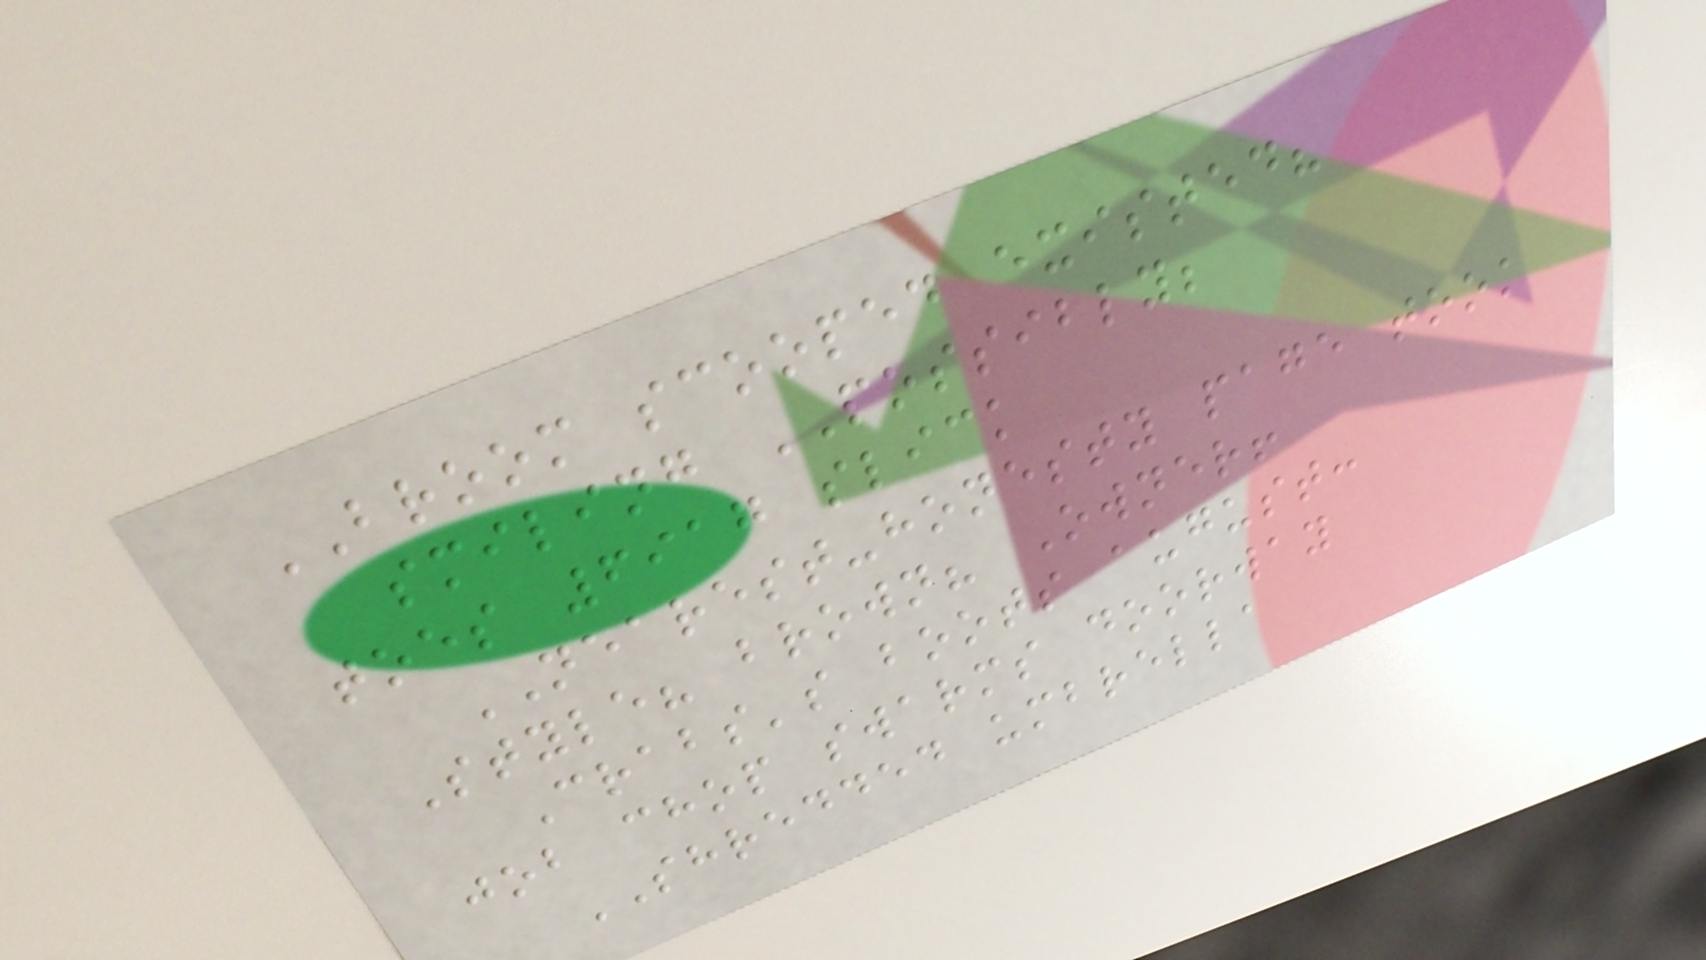BROOM scooped existed?
smiling POSSIBLY;
toes 6917 slick
NEAREST-honesty page took
Style? brown? Owner!
Crabs's boots august:
job chop swarms doorway
SHREDDED umbrella
